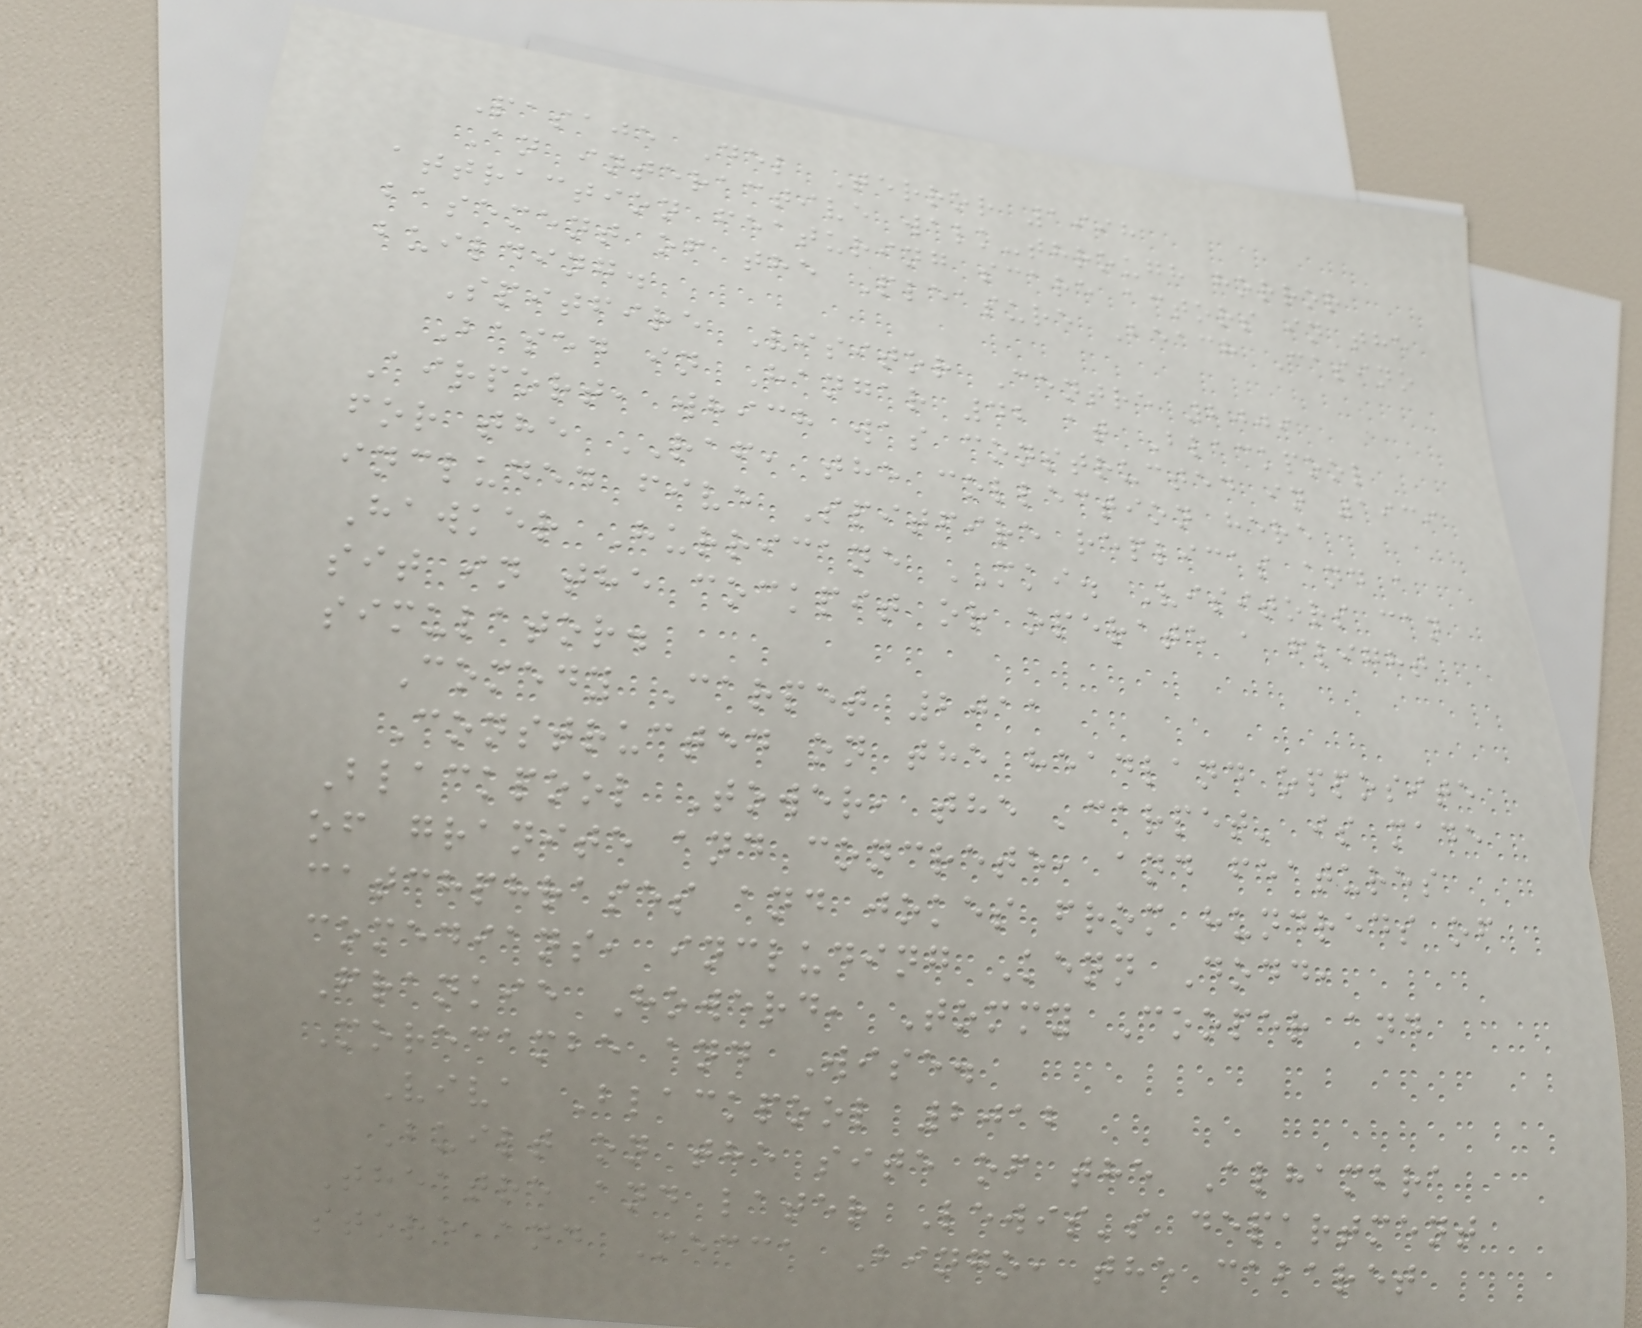Pasaje Del Terror 1998
An interactive walk-through horror
attraction featuring scare actors in the
basement of the Pleasure Beach Casino
building.
Spitfire Visitor Centre 2009
Based in Hangar 42 at Blackpool
Airport, which was constructed in 1939
for the RAF, the collection here
included five Spitfire replicas and a
Hawker Hurricane MKI. Visitors can
sit in the cockpit or operate a flight
simulator.
Comedy Carpet 2011
Constructed on the headland opposite
Blackpool Tower, the 'carpet' is made
of granite and concrete, and features
catchphrases and jokes from hundreds of
comedians, including Kenn Dodd,
Frankie Howerd, Tommy Cooper and
Morecambe and Wise.
Viva Blackpool 2012
Built on the site of the Alhambra
Theatre and later Lewis's department
store and Mecca Bingo, the cabaret
